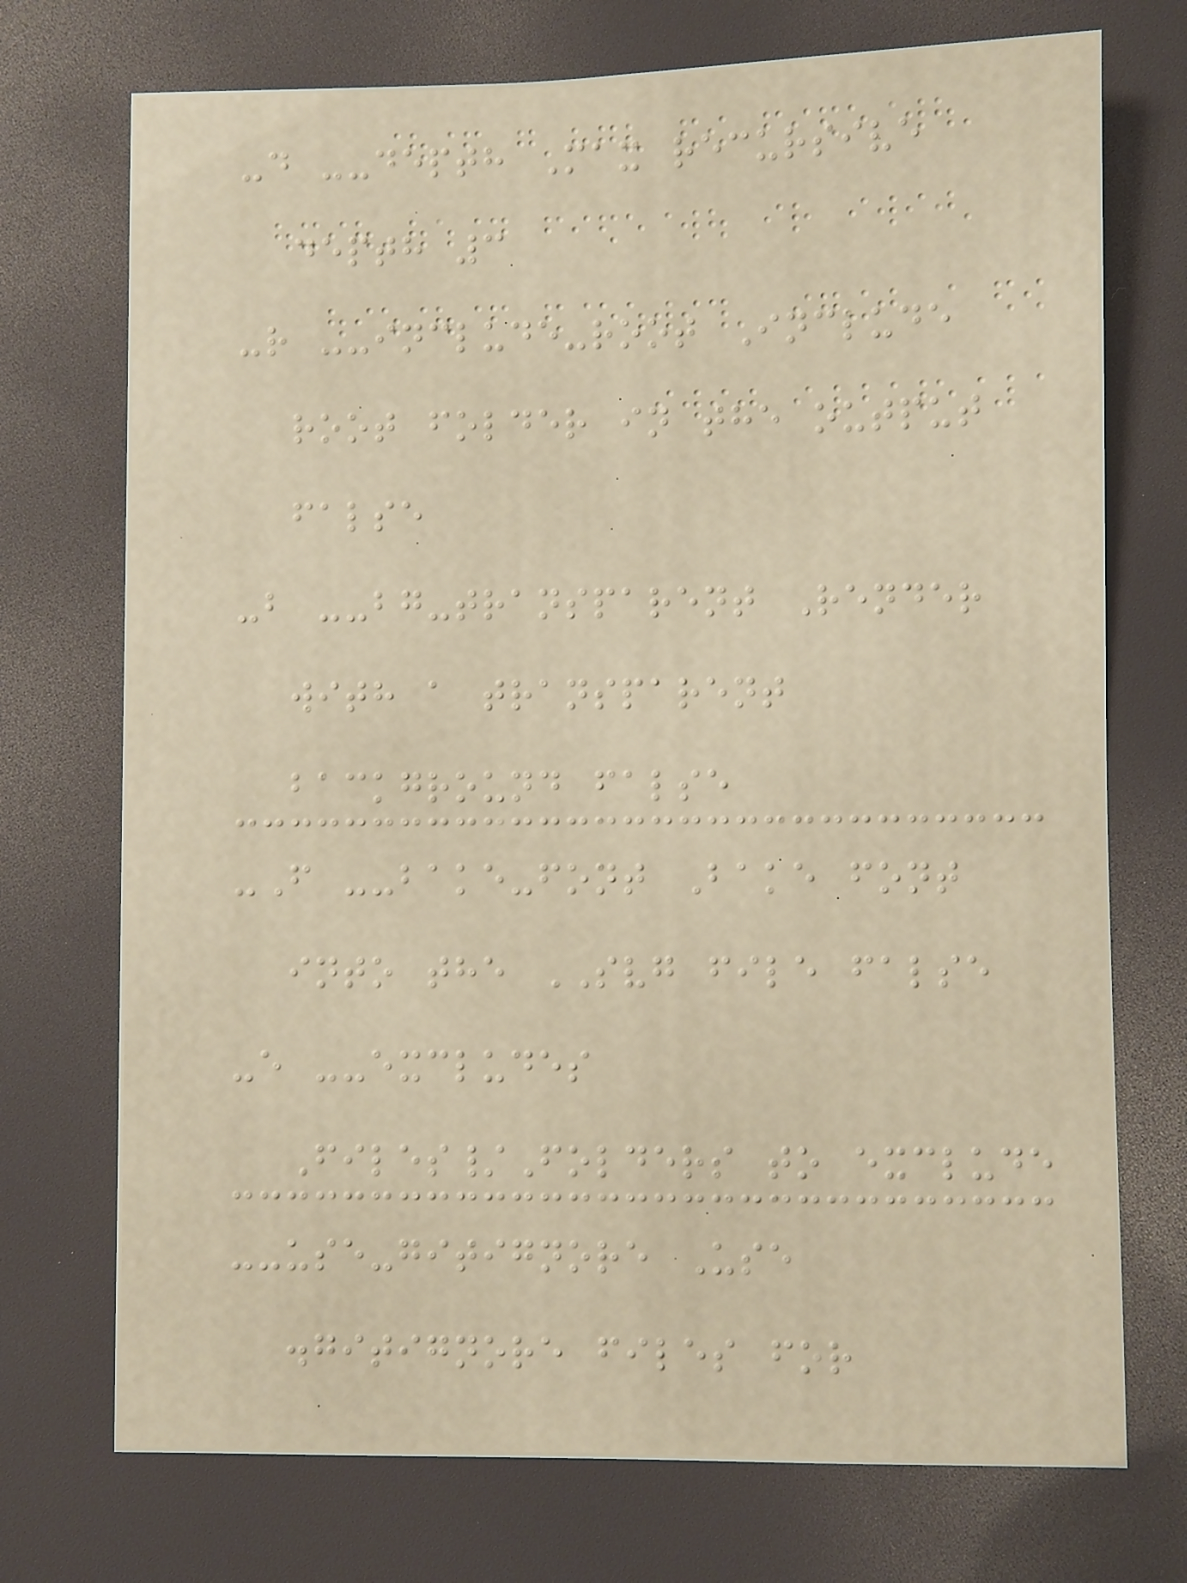-d --depth Max recursive
depth 3
-r --include-root Include
root folder in the output
false
-b --bg-transparent Render
with a transparent
background false
-F --bake-font Bake font
into the SVG file false
-e --excludes
Files/Folders to exclude
--use-gitignore Use
.gitignore files for
